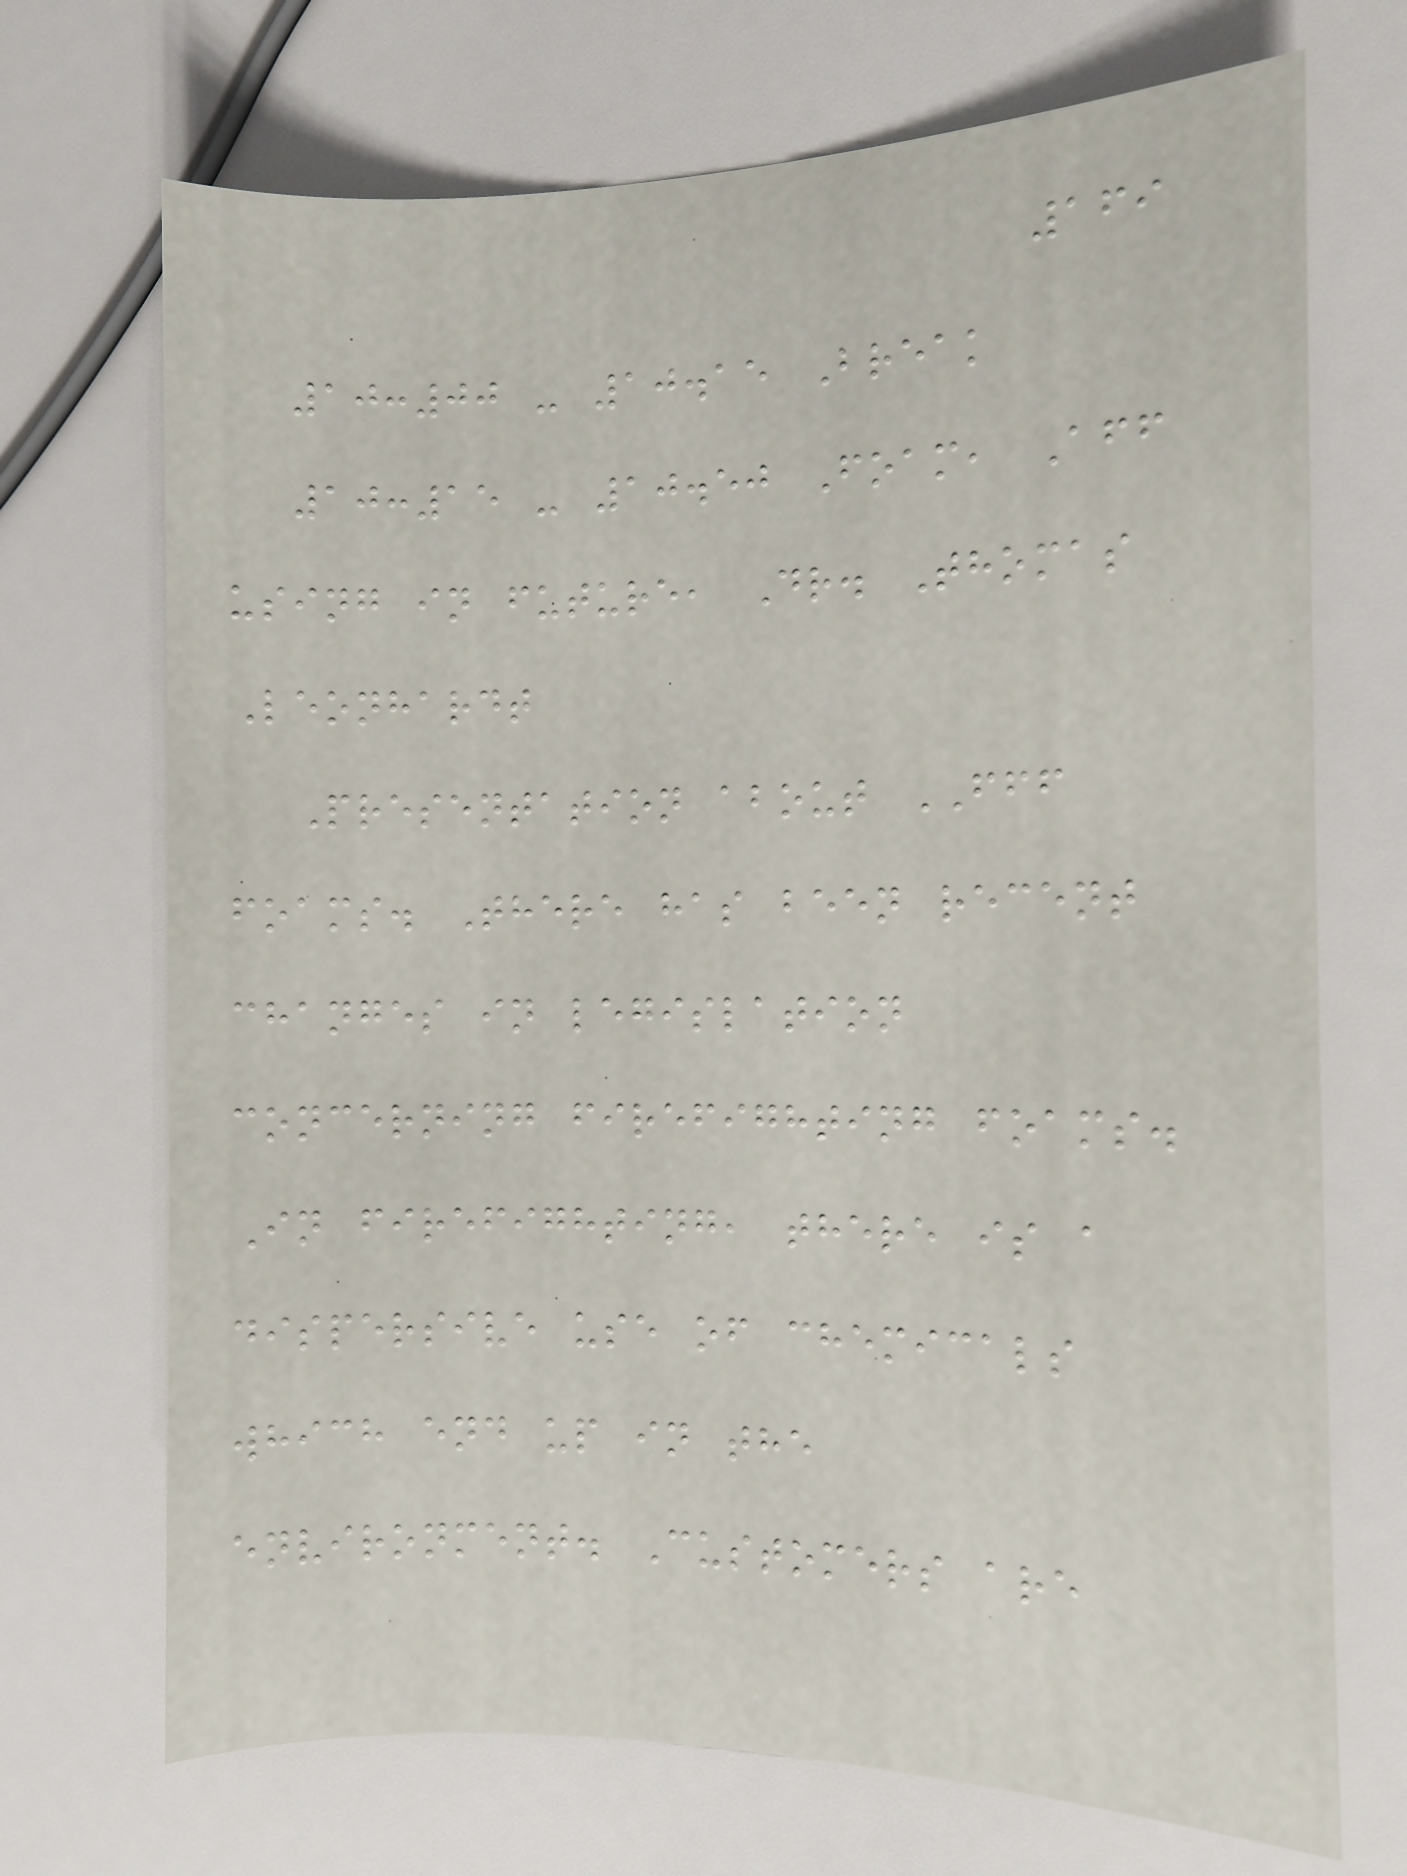169
10:00 - 10.15 Break
10:15 - 10.50 Foam, Aff
using in future, Dr. Thomas
Leonhardt
Presentation about FFF
foams. There has been recent
changes in legislation
concerning firefighting foams.
In firefighting, there is a
dispersive use of chemicals
which end up in the
environment. Customers are
